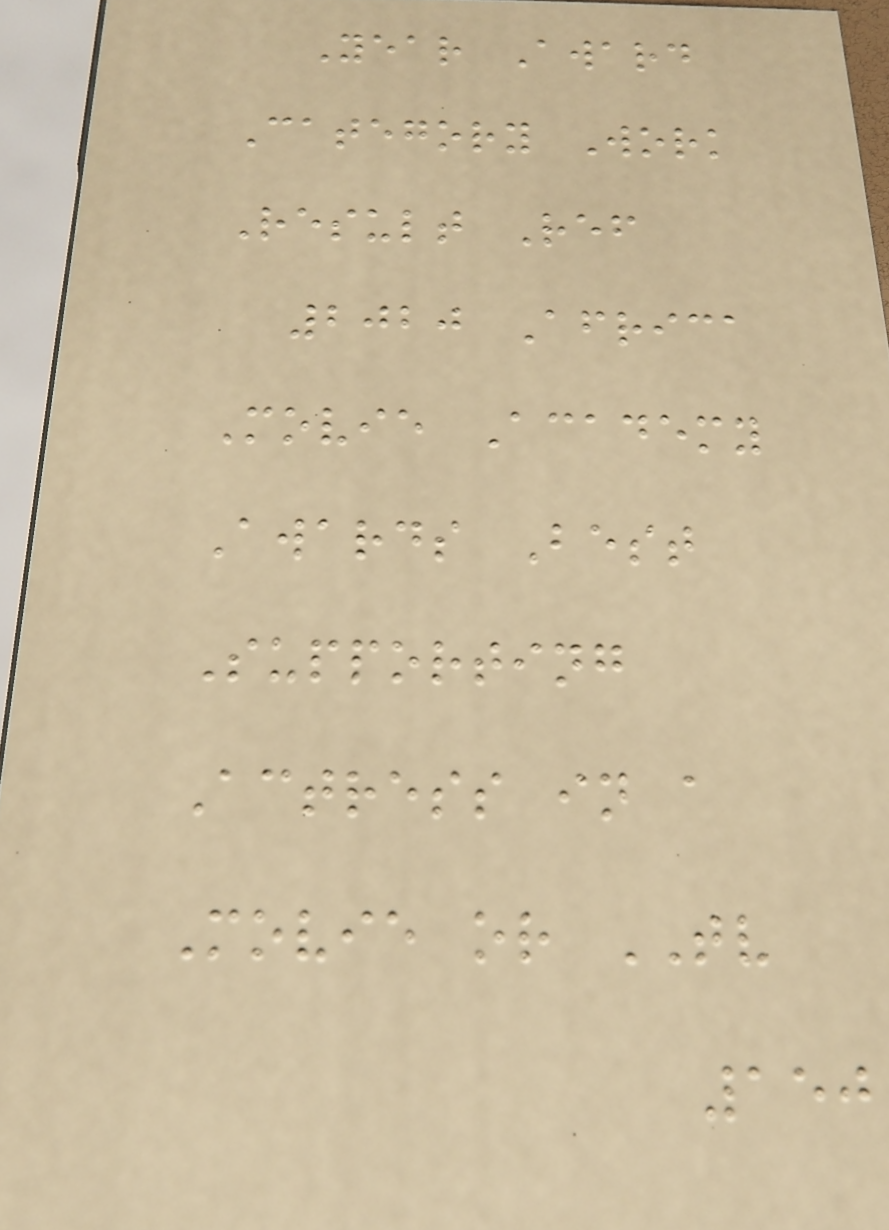Year Award
Category Work
Result Ref
2020 Africa
Movie Academy
Awards Best
Supporting
Actress in a
Movie or TV
150
